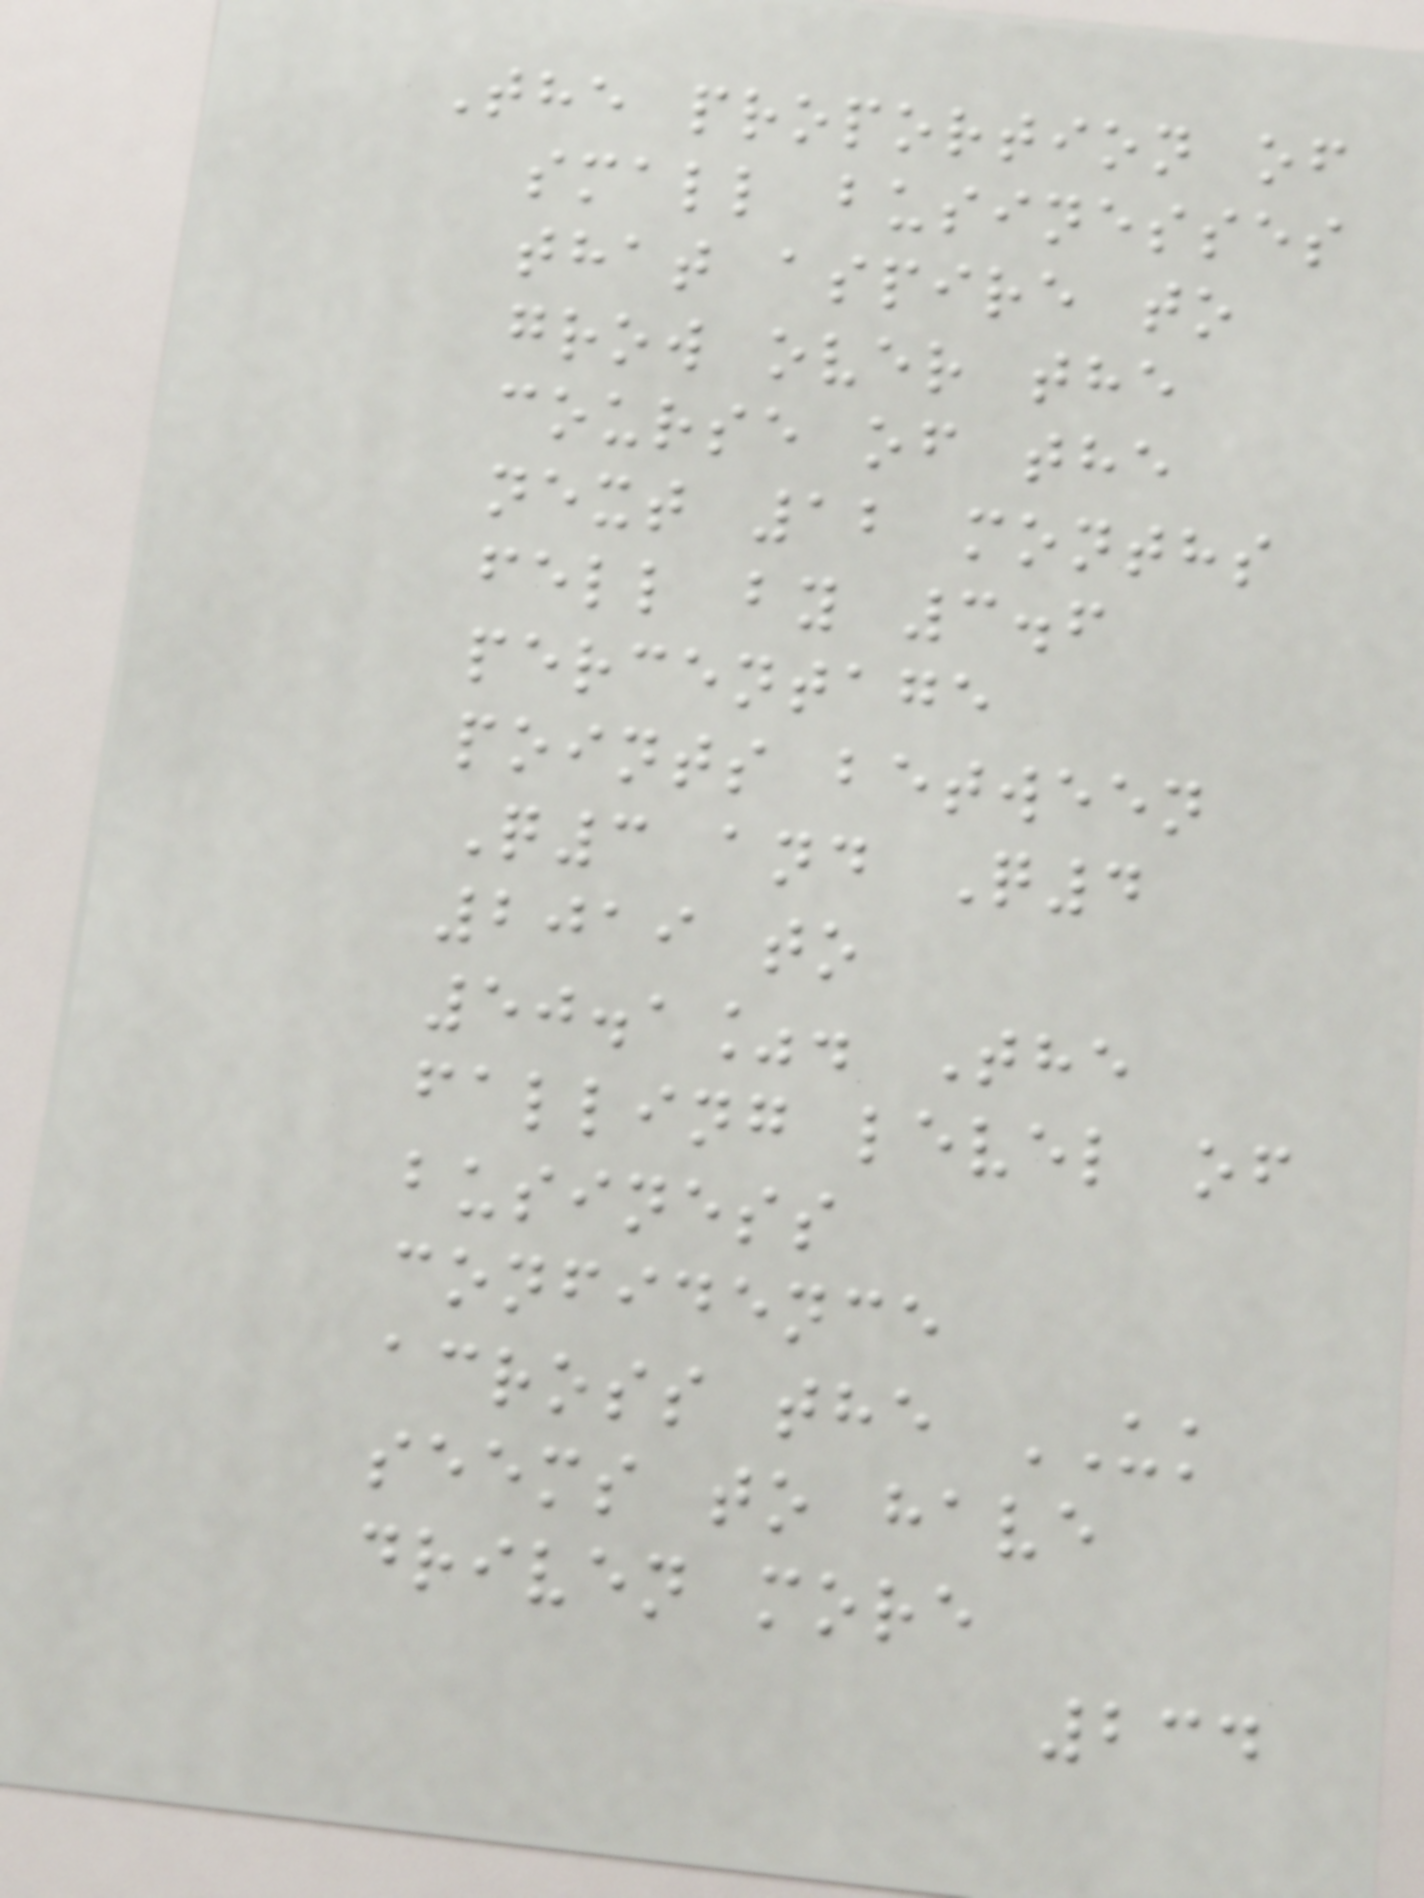The proportion of
small businesses
that aspire to
grow over the
course of the
next 12 months
fell by 3.6
percentage
points between
Q3 and Q4
2019 to
50.1%. The
falling level of
business
confidence
across the UK
seems to have
driven more
234
